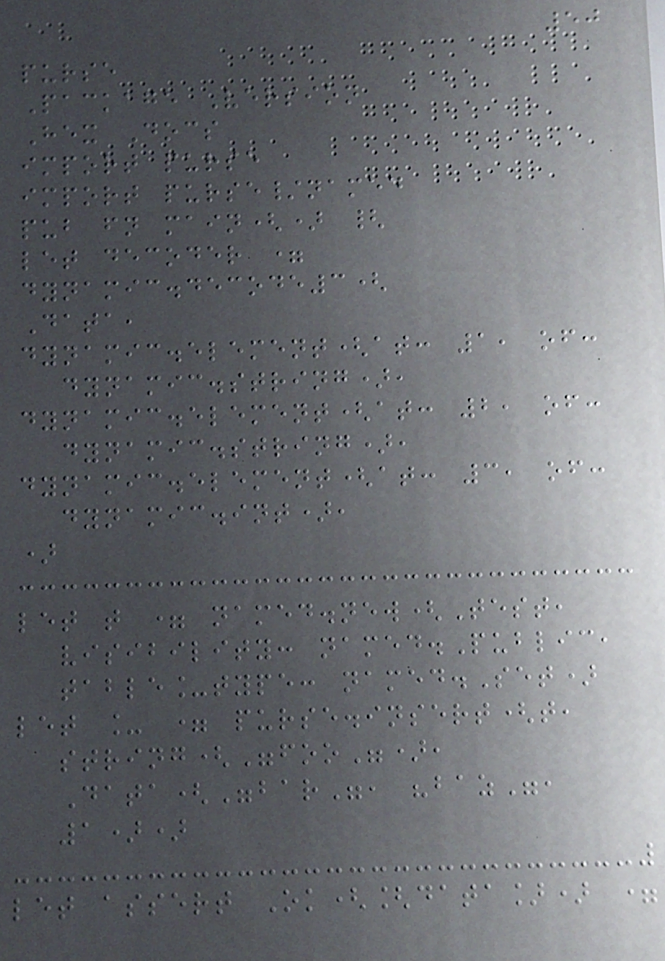50
purse
Package Version
Hex Docs
import purse
import purse/named
pub fn main() {
let decoder =
dynamic.decode3(
Data,
dynamic.element(at: 1, of:
dynamic.string),
dynamic.element(at: 2, of:
dynamic.string),
dynamic.element(at: 3, of:
dynamic.int),
)
let t = named.new(Test,
visibility: named.Public,
table_type: named.Set)
let _ = purse.insert(t,
string("foo"),
Data("bar", "baz",
1))
let assert Ok([data]) =
